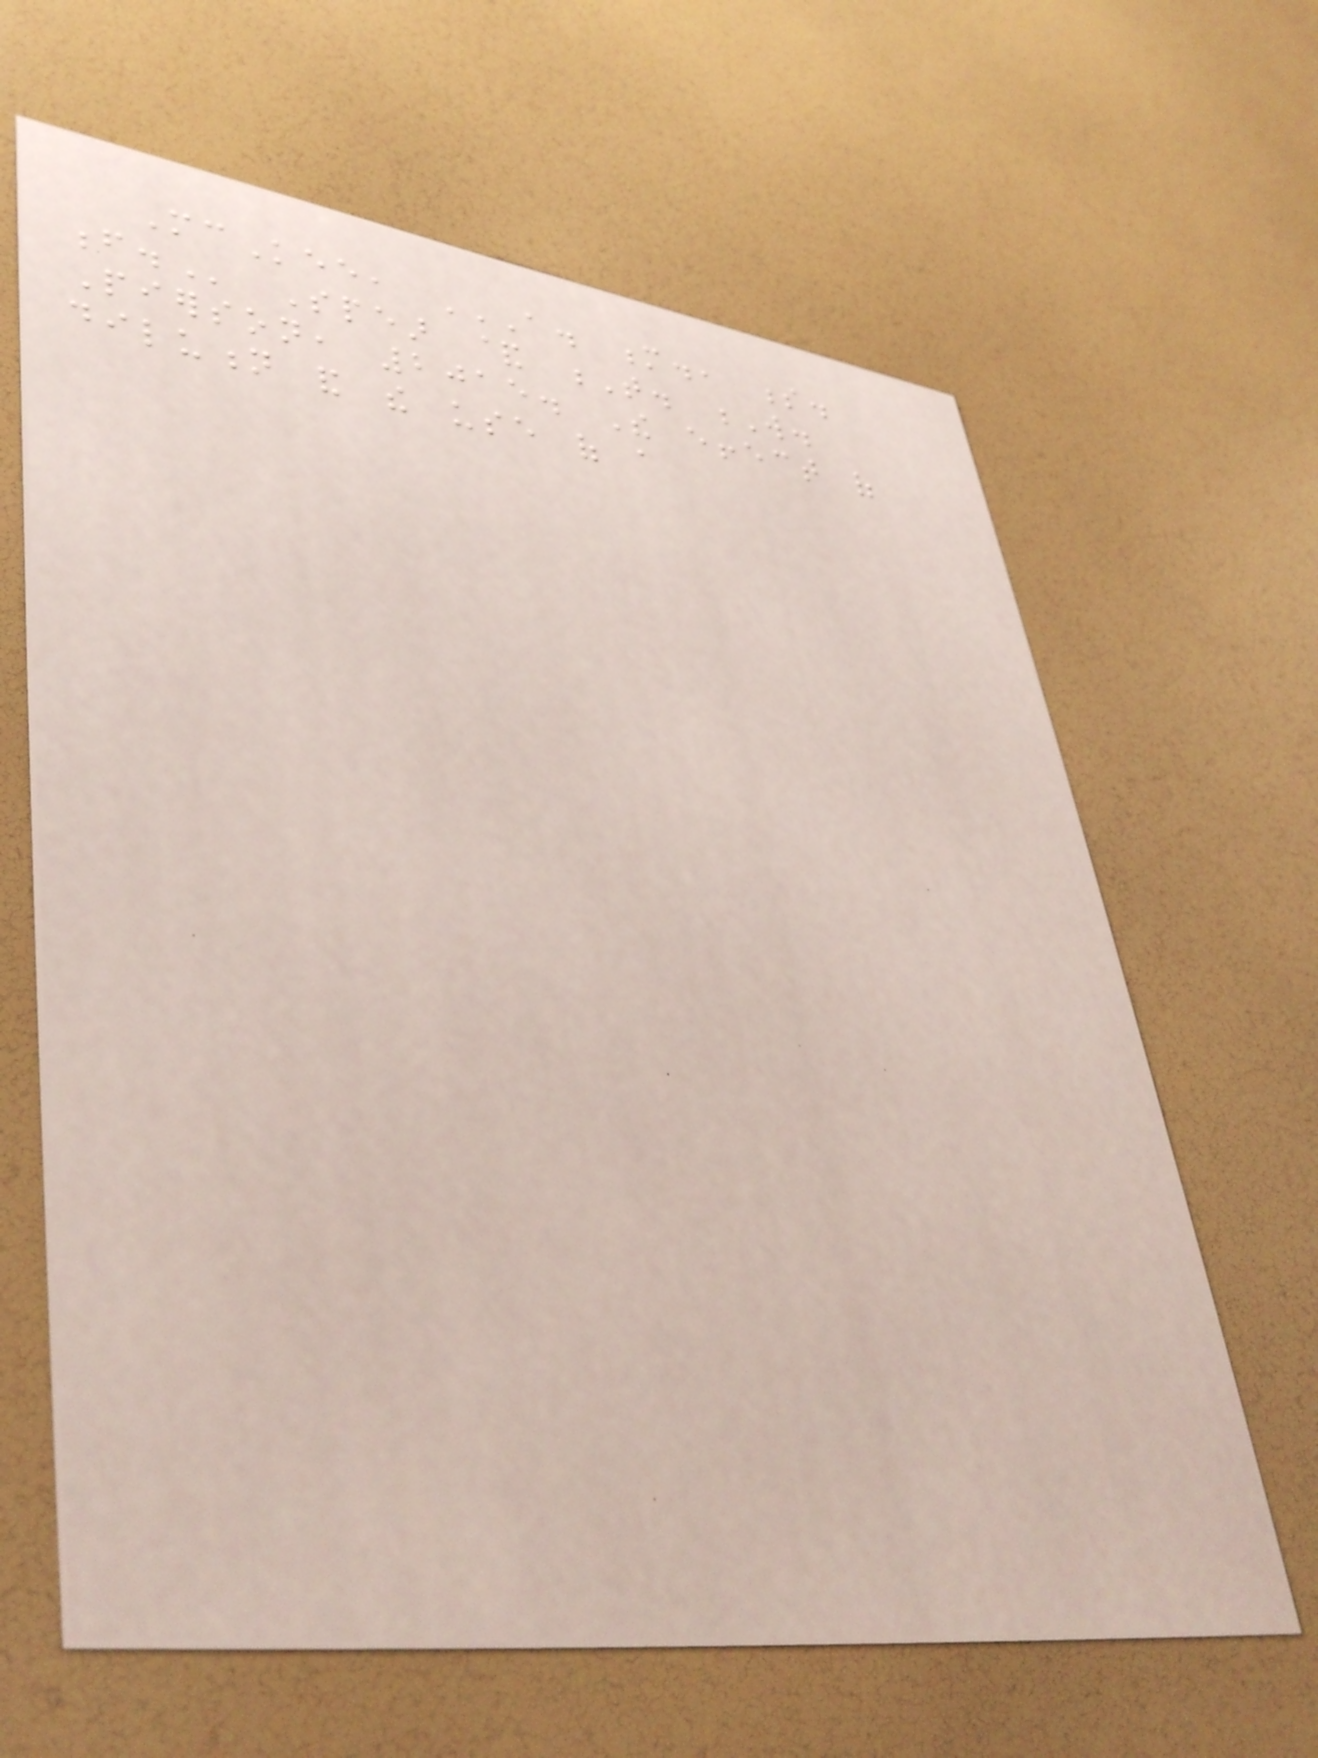McKee, A. M., S.
F. Spear & T. W.
Pierson, 2015. The effect of
dilution and the use of a
